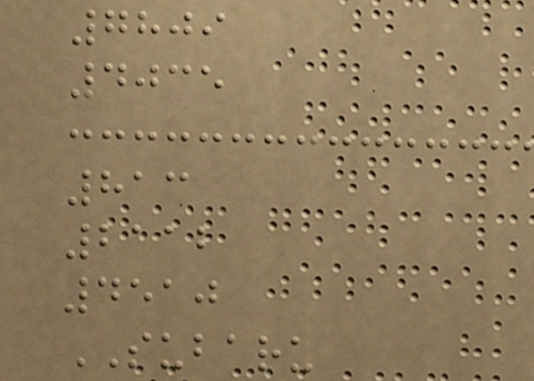7809
4035
813
2112
4510
SUBARU
